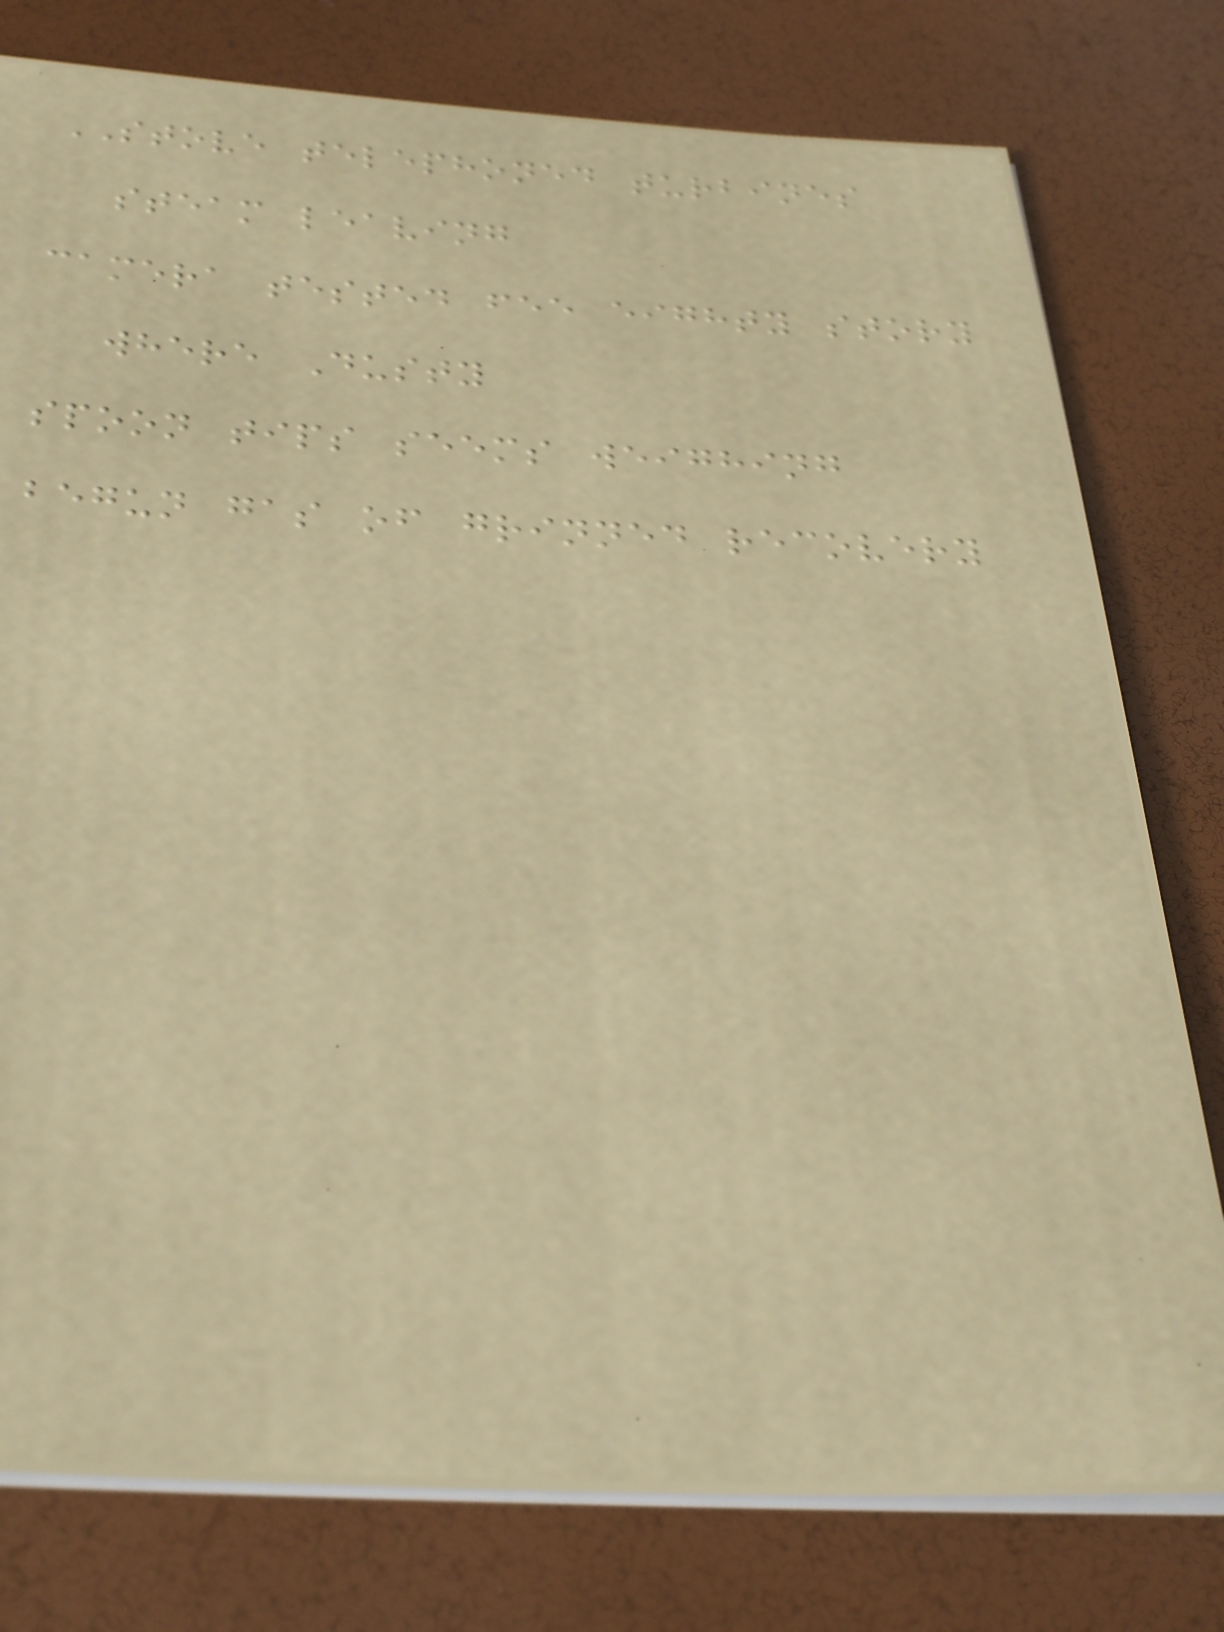STOVE telephoned turbines
steam leaving
camera tested fee eighty story
where Dusty
spoon tips seems weighing
begun gas of grinned recovery
